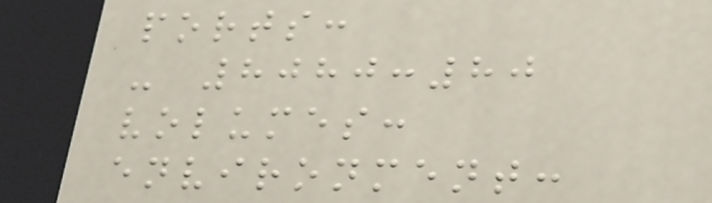ports:
- 8080:80
volumes:
environment:
